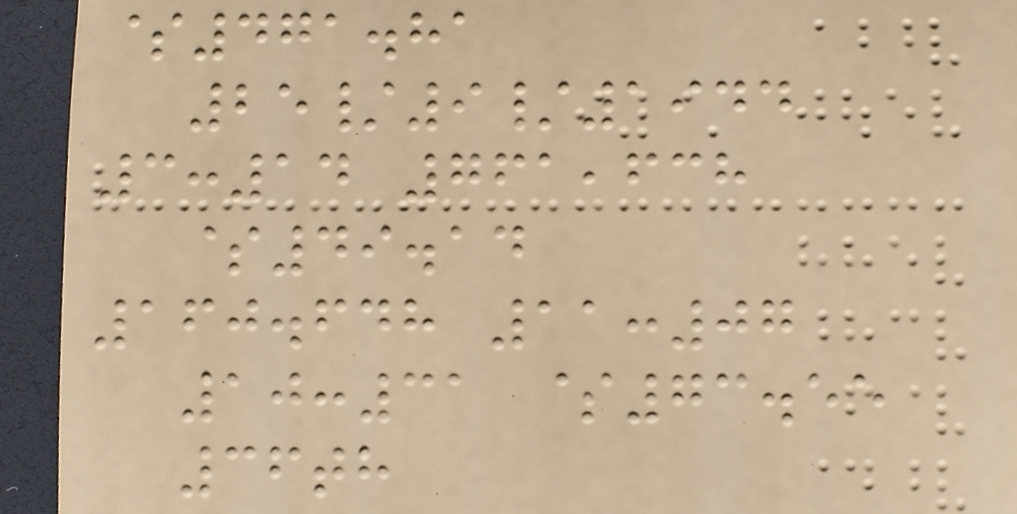$471.81
25/9/1944
3:14 761,638
$49.14
160.648 11:07
10:31 $73.55
36th
